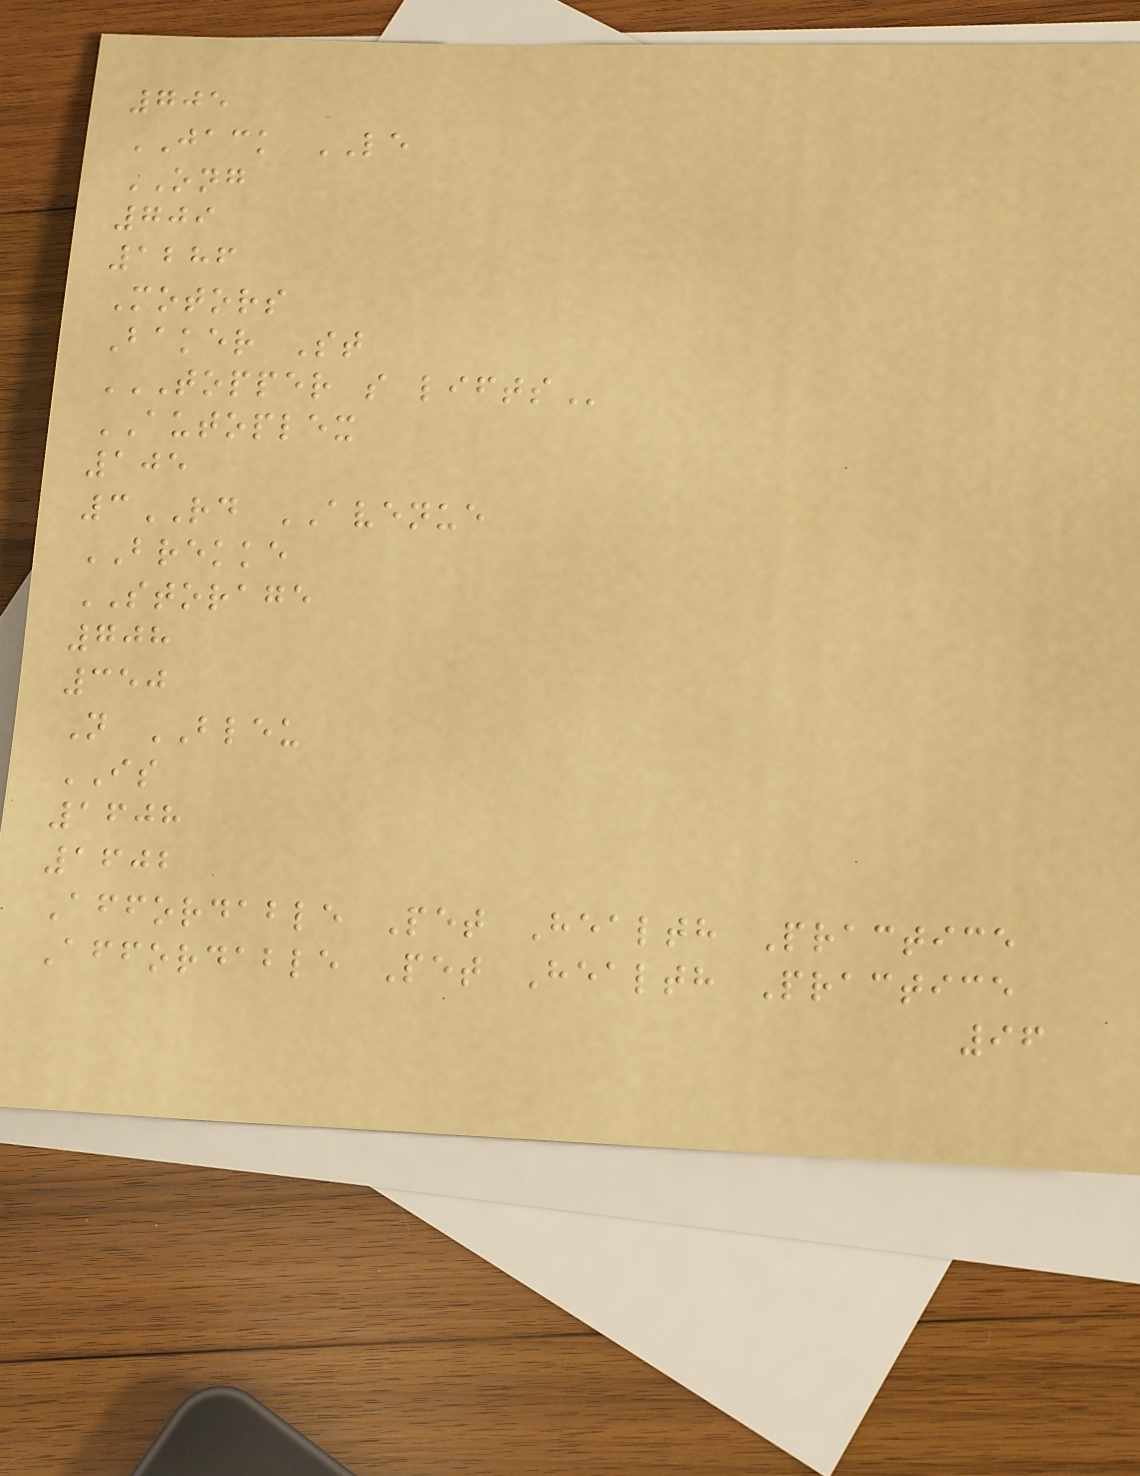705
JACK LE
ONG
709
1286
Motors
Baker St
TOPPER S LIFTS
AUTOPLEX
105
3RD AVENUE
BREKKE
STORAGE
708
350
N BLEU
IS
1608
1602
Affordable Pet Health Practice
Affordable Pet Health Practice
96
